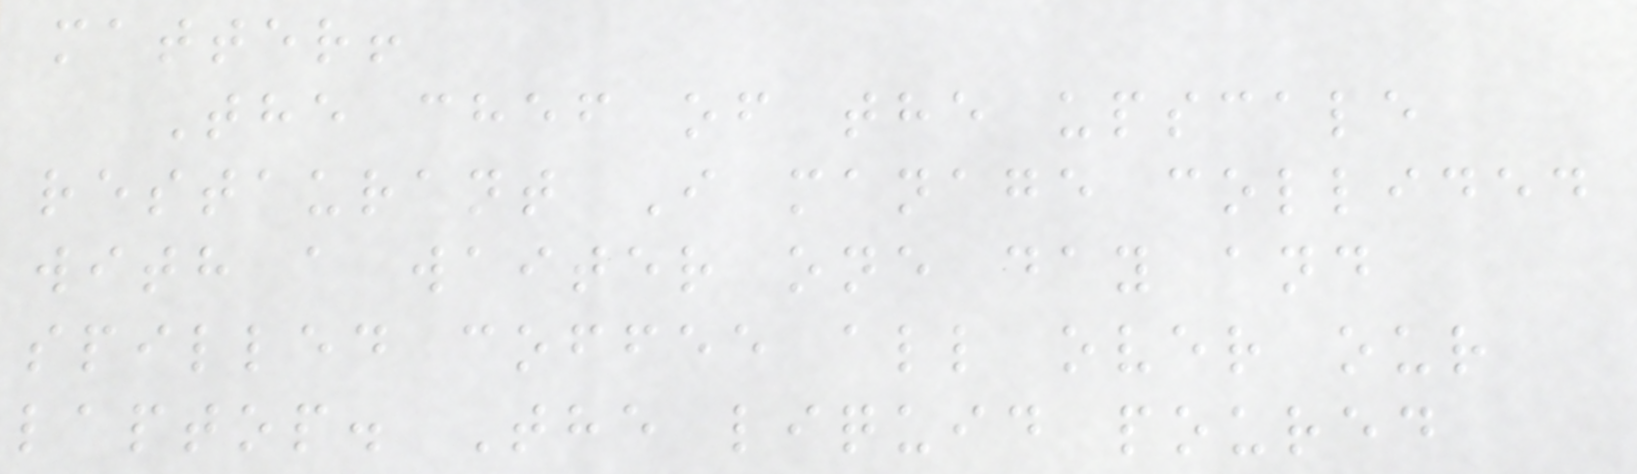matter!
The chef of the upscale
restaurant I manage collided
with a waiter one day and
spilled coffee all over our
laptop. The liquid poured
